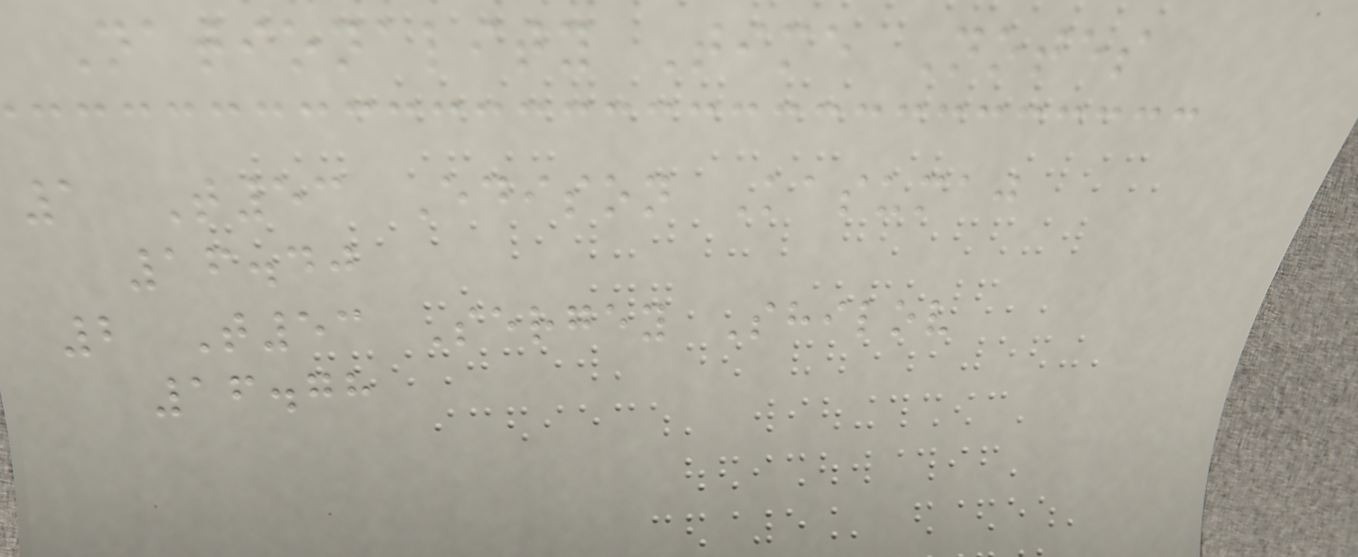Nationality Time Notes
1 T53 Edison Kasumaj
16.40
2 T53 Sergey Shilov
16.78
